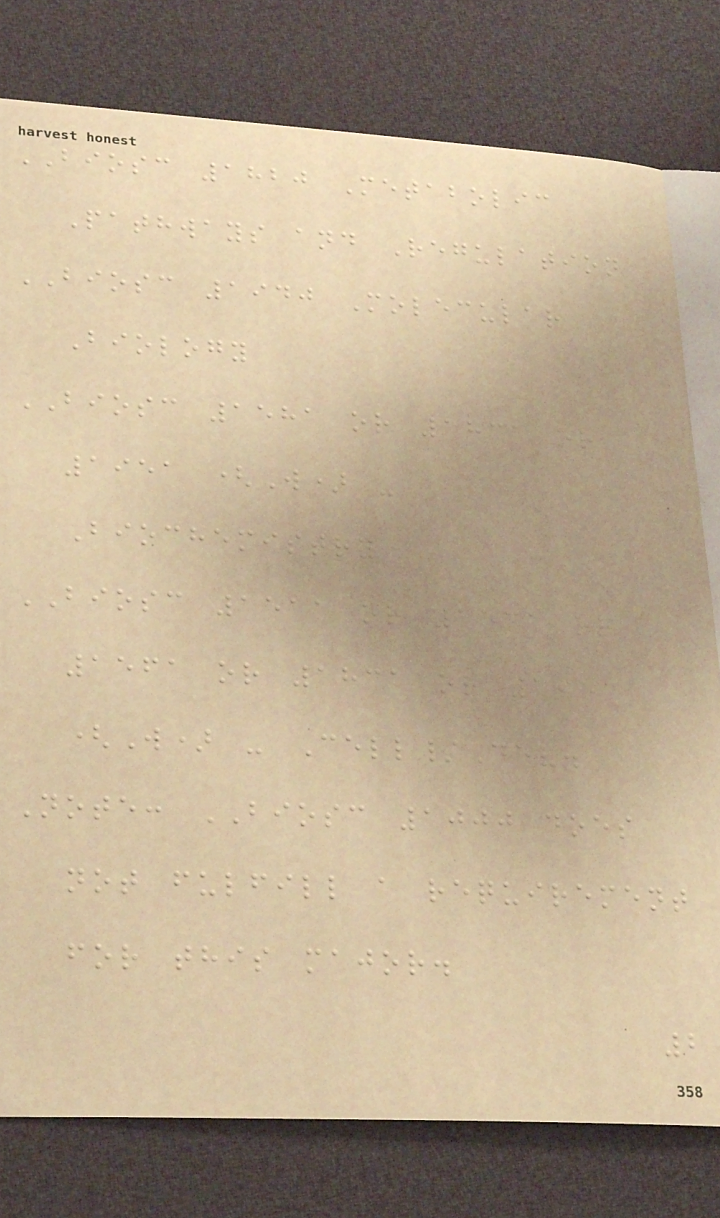BIOSC 1820 Metabolic
Pathways and Regulation
BIOSC 1940 Molecular
Biology
BIOSC 1581 or 1831 or
1951 (W) -
Biochemistry
BIOSC 1511 or 1531 or
1561 or 1831 or 1951
(W) - Cell/Dev.
Note: BIOSC 1000 does
not fulfill a requirement
for this major.
2
